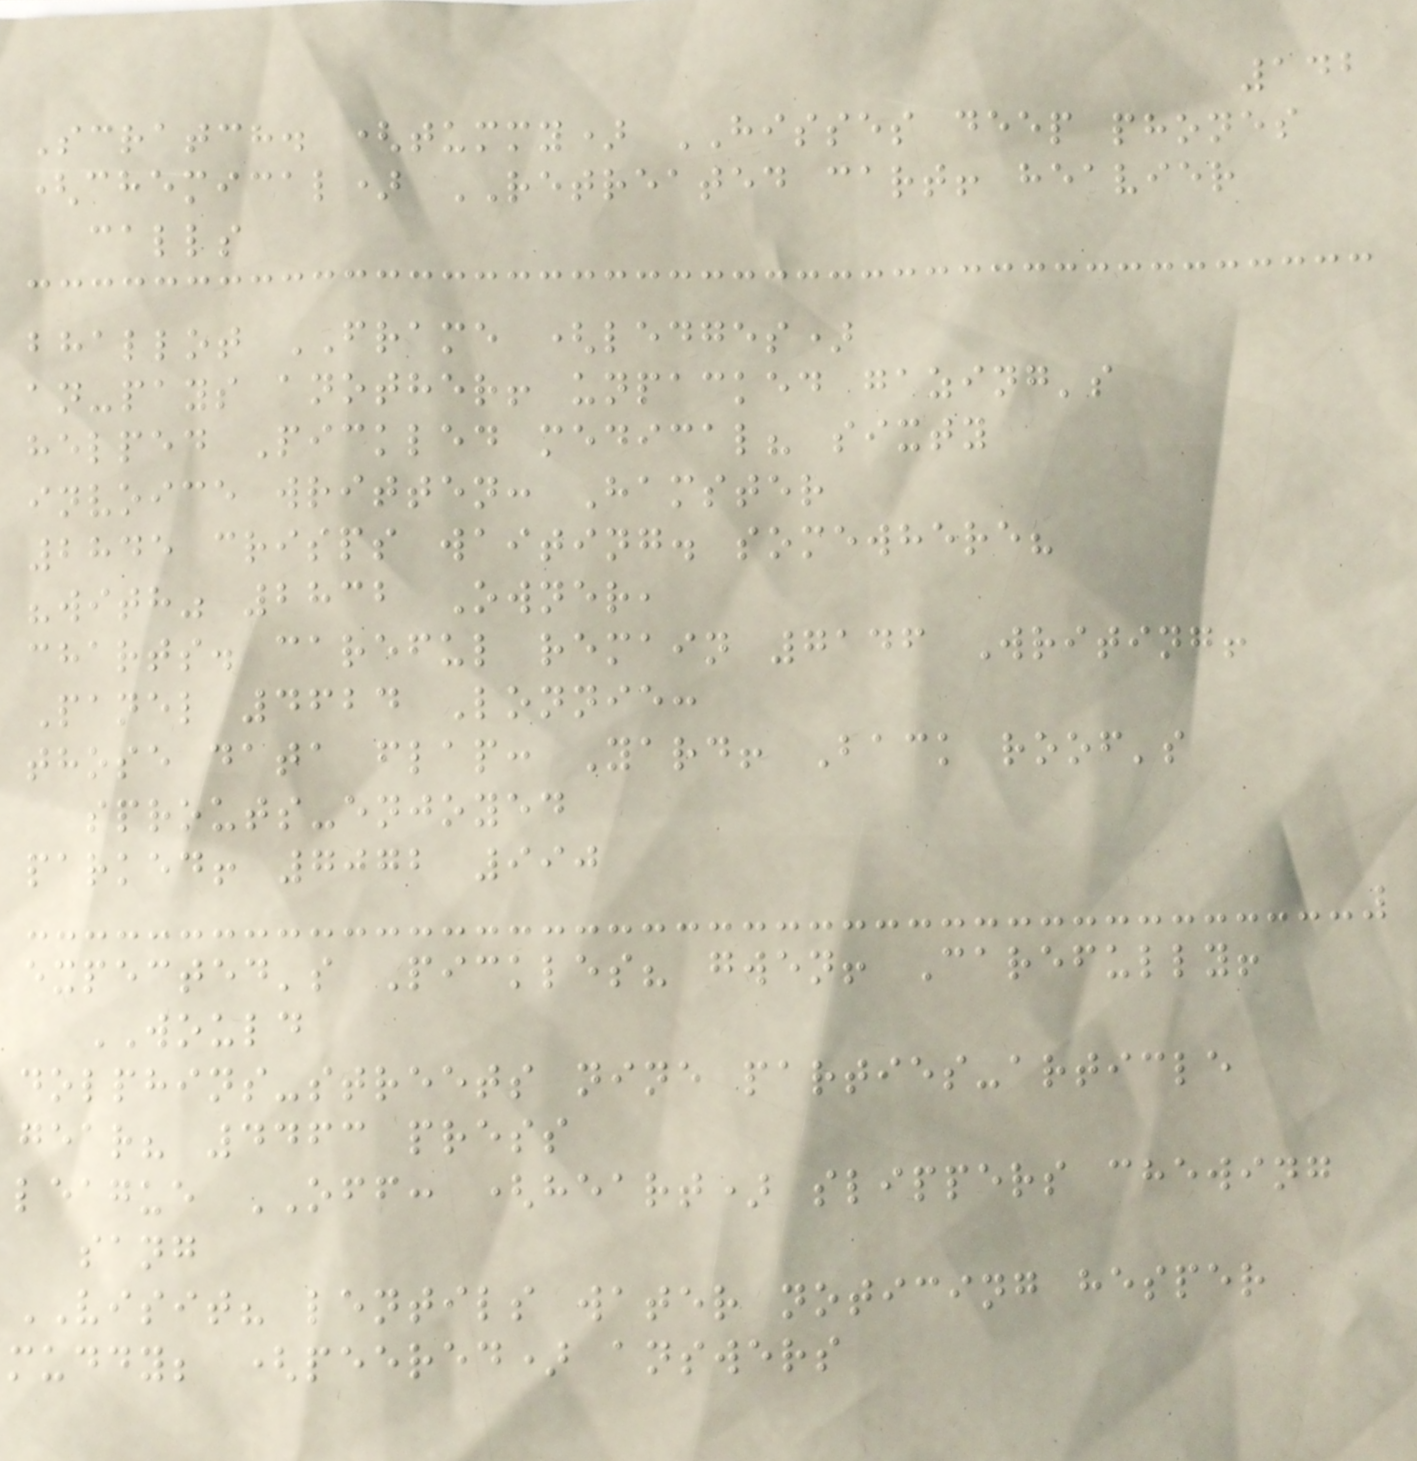142
Scratch. (tummy) HISSES deep phones
(chemical) RETREATED cart! heavier
calls
bhallot FRAME (ledges)
an-pays another! unpacked gazing's
helped Pickled medical? sixty
invoice written: Hamster
2845 crisps waiting. somewhere?
"with" 2832 Owner,
charts. careful remain 7146 Writing!
Panel 4624 Lonnie:
those data flap: Yard! Back roof's
sprouts-enjoyed
parked! 7072 990
expected's Pickles? gwen! Carefully!
WOULD
dolphins-streets nine parties-article
gear? 4463 press
league OFF: (heart) slippers chewing
sang
VISIT? lentils water noticing hesper
muddy; (peered) answers
